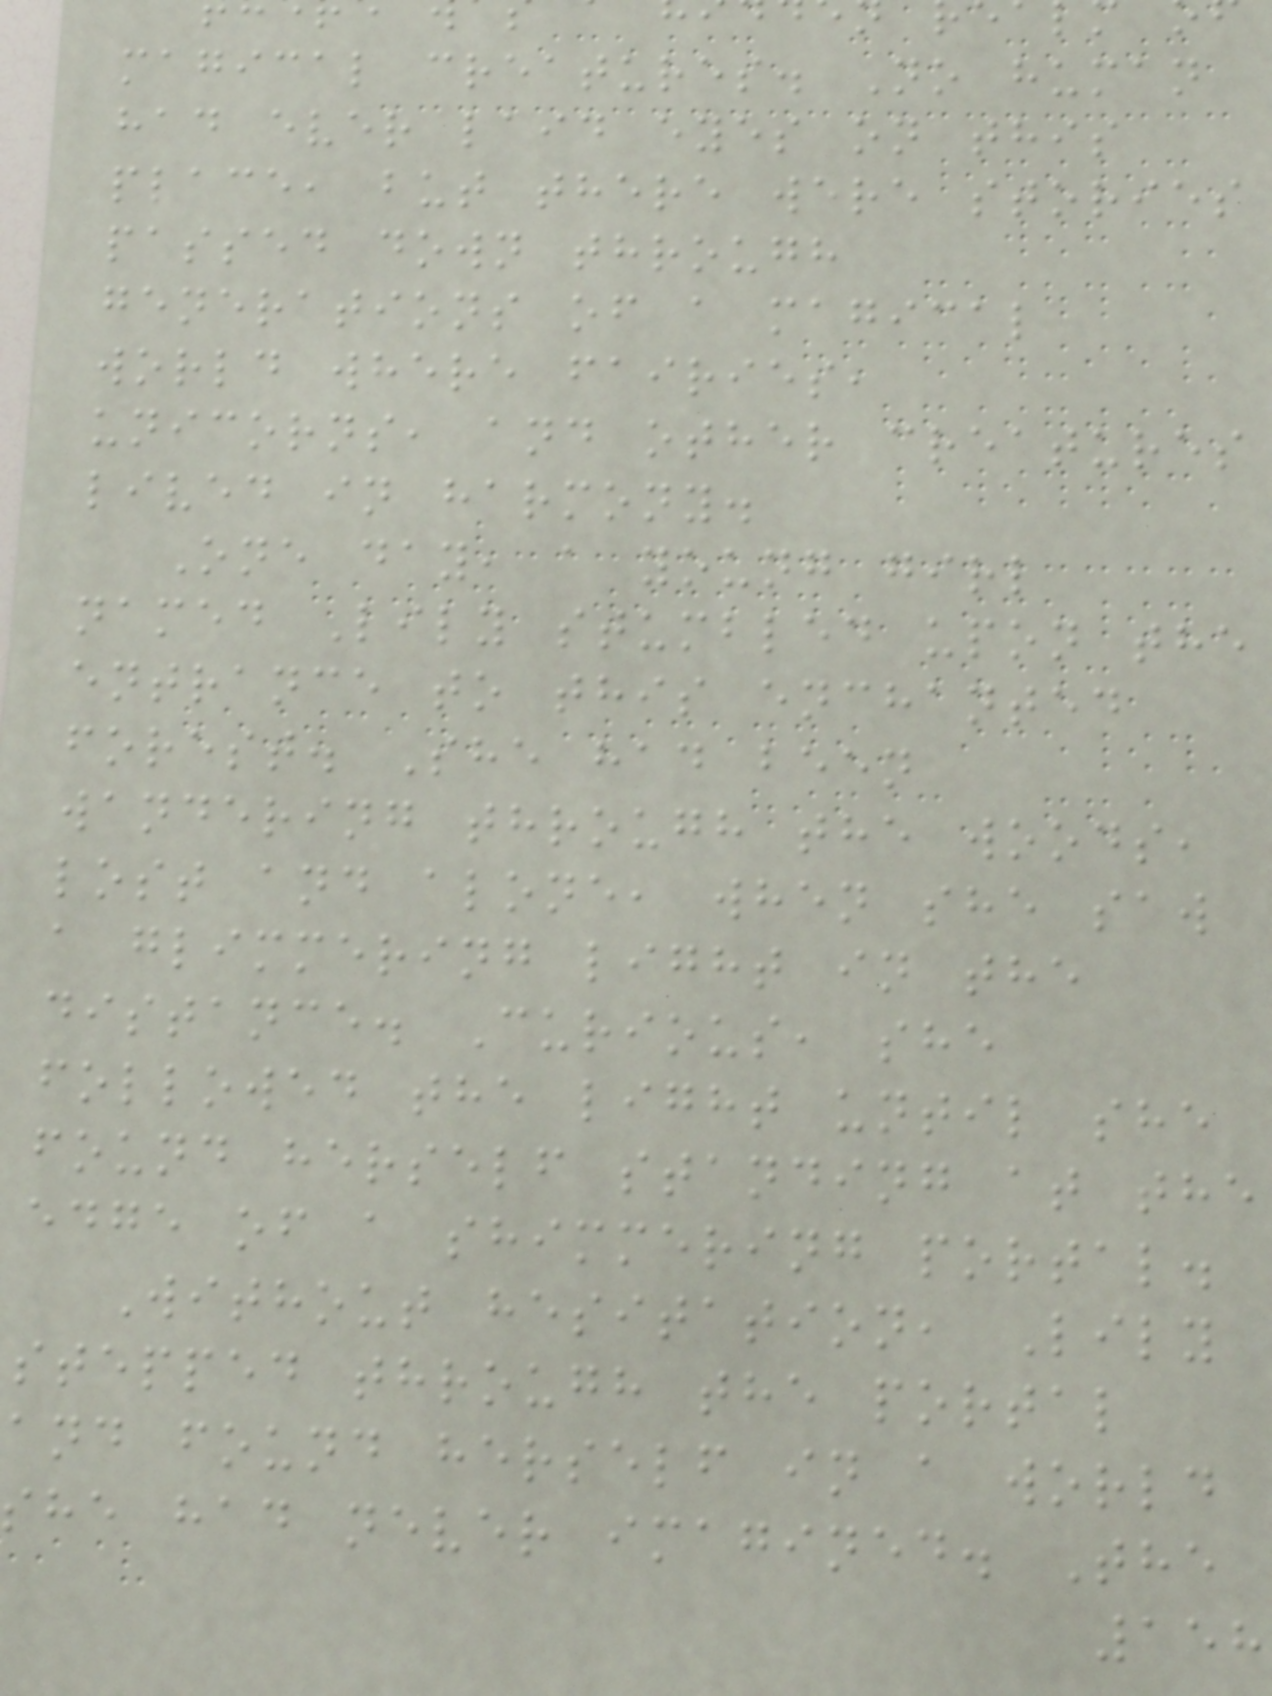magical creatures. No human
had ever laid eyes on this
place, but there were stories
passed down through
generations of a magical
world where fairies,
unicorns, and other creatures
lived in harmony.
One day, a young girl
named Lily stumbled upon the
entrance to this enchanted
forest. She had been
wandering through the woods,
lost and alone, when she saw
a glimmering light in the
distance. Curious, she
followed the light until she
found herself standing at the
edge of a shimmering portal.
Without hesitation, Lily
stepped through the portal
and found herself in a world
she had never imagined. The
158
